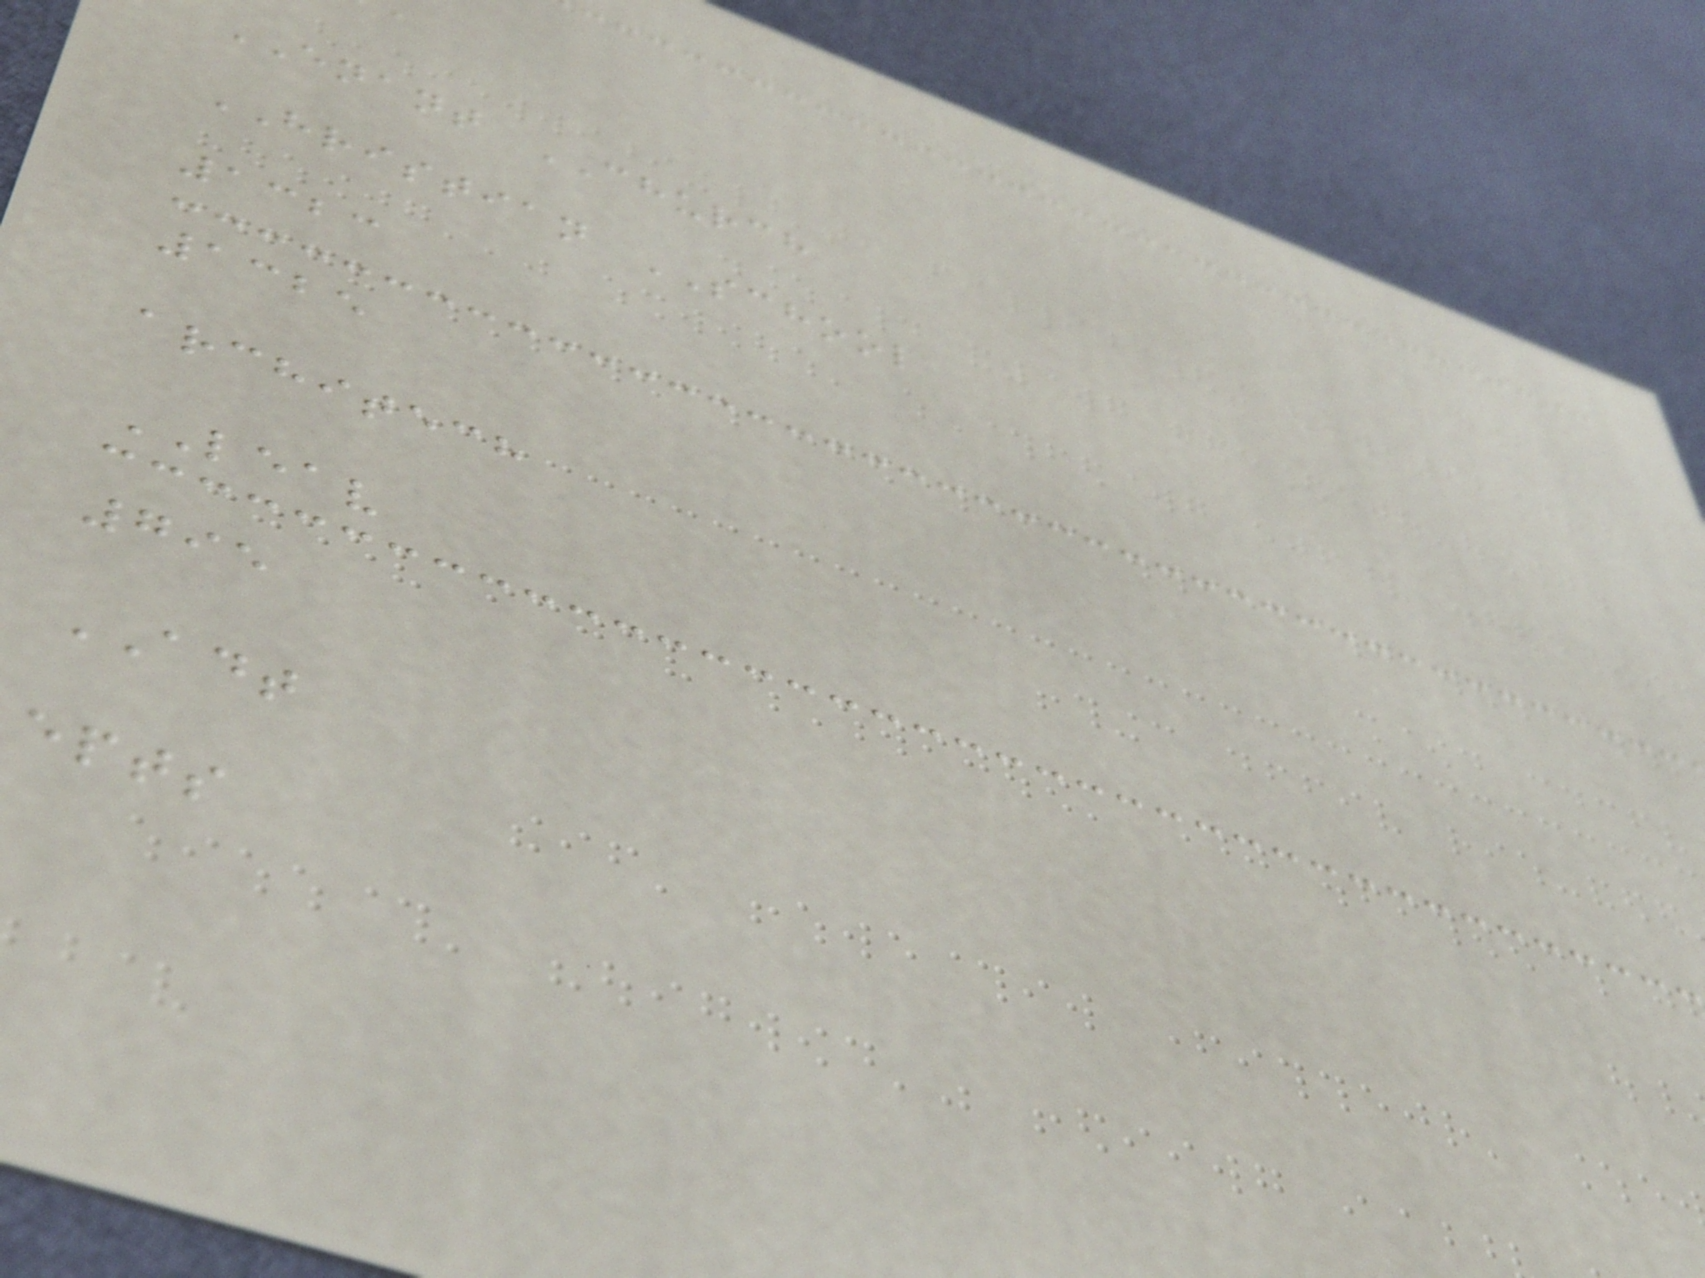ENANT CHURCH
HRISTIAN SCHOOL
1323
1325
architech
LEAV
795
ADT
epts
